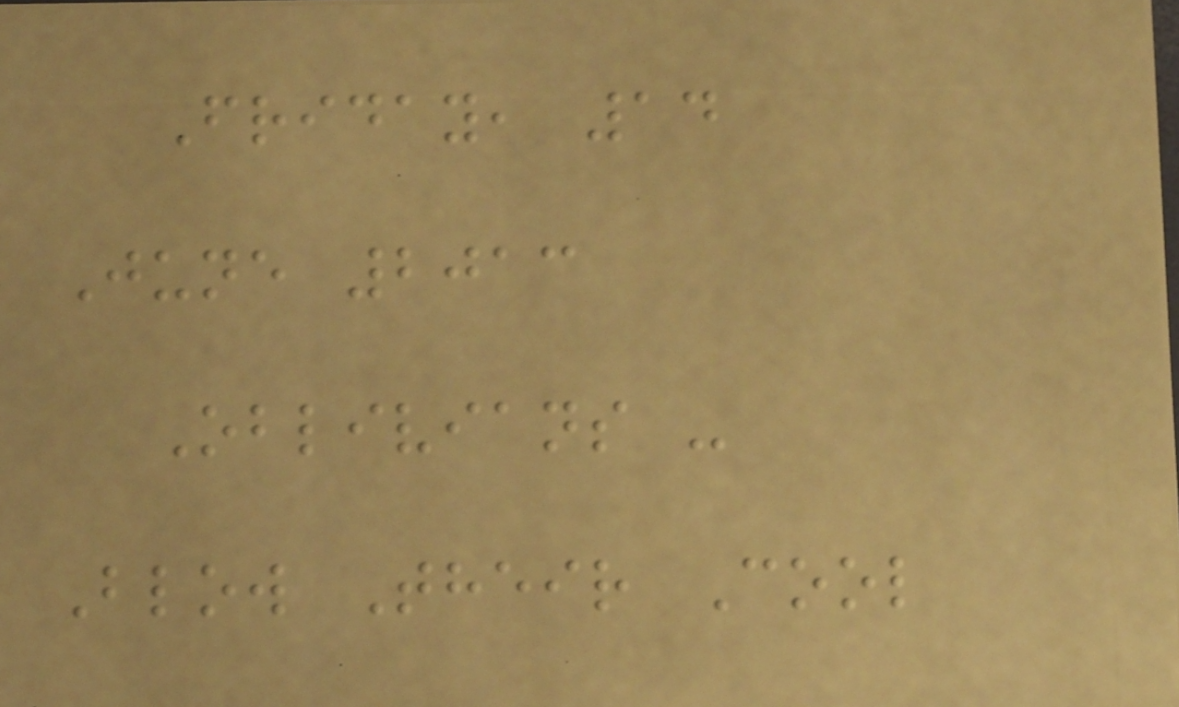Friday, 14
June 2013
Oblivians -
Blow Their Cool
